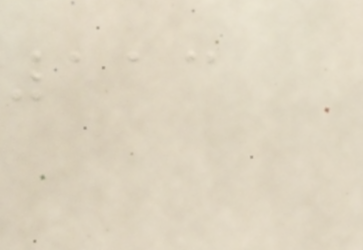113
